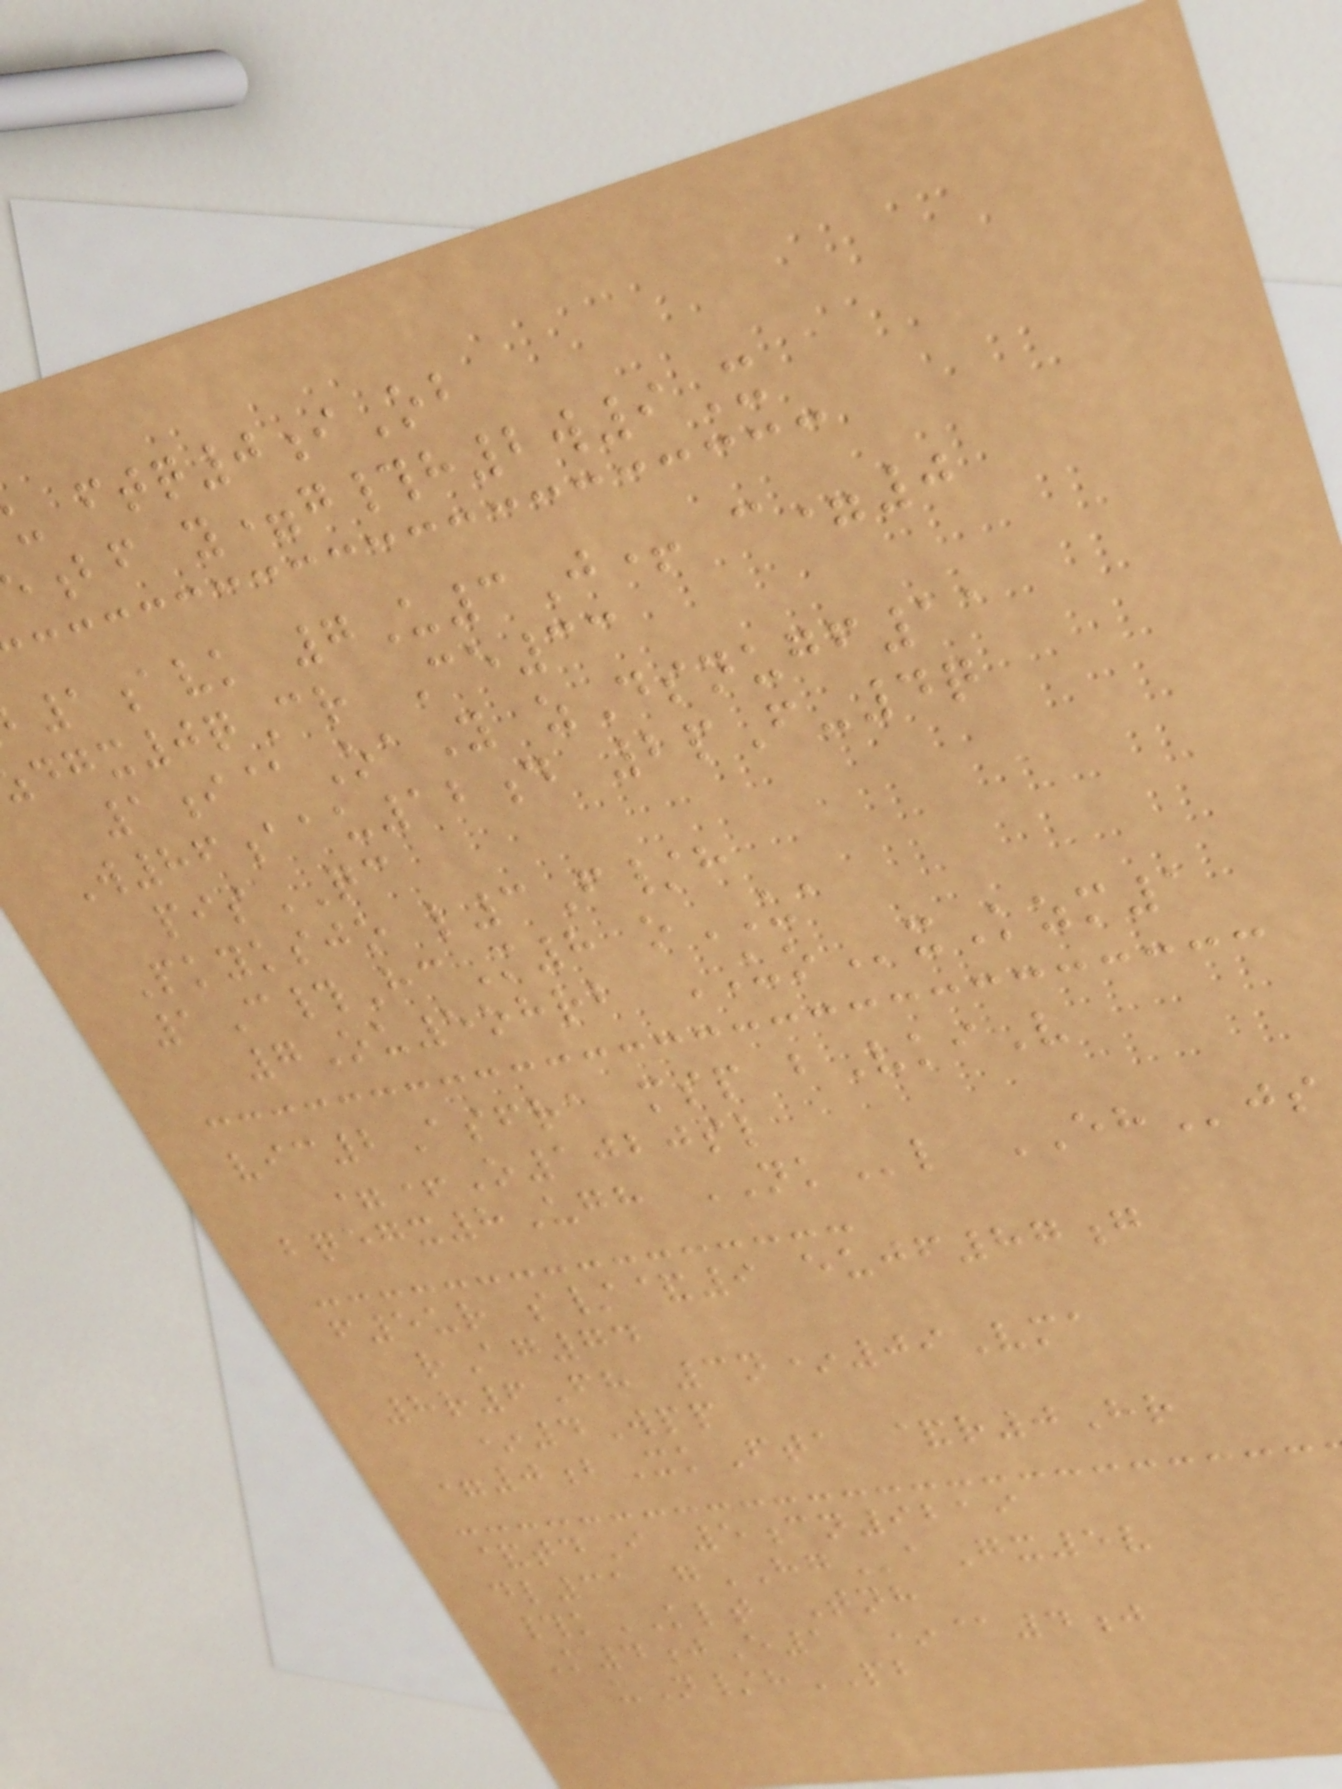u ftq0iOb
bf y=g#h2w9X
1avk 7U3J+ c=0
dgx0qCr Ce33
1i@OaY zDsnugf11
W86aau12d 2pF-4q
pisQC
Pkyksjo l3F/h
1C#HcM8 oUA
7Ou5ohrb UOxKzm1
vic2Asfra msp bVkiV
=+O1020sl
bqegx8Ugh NKl EHjs
f5ur s/&9 eujf87g
rAg74
8r6Fh 3n*09Vma
*4Wpp
=0bXkFta &r0Hr
&tdI 5cn9219
dl31 gHGaGx5v
#kKLT Tnh
M4jE1 *@4j
uN/hPB
